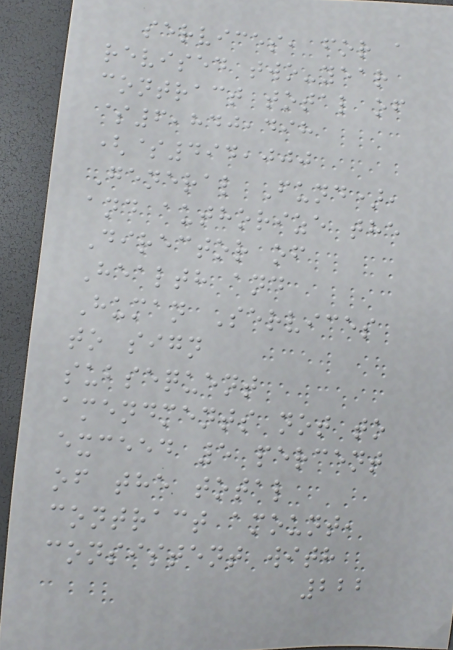services, for a
revised two-year
contract total of
$6,840,498
($494,000
General Fund),
and authorize the
Director of
Health and
Human Services
to sign
subsequent
amendments not to
exceed 5 percent
of the total
contract amount,
consistent with
222
